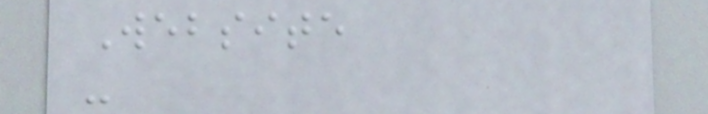Website
-
